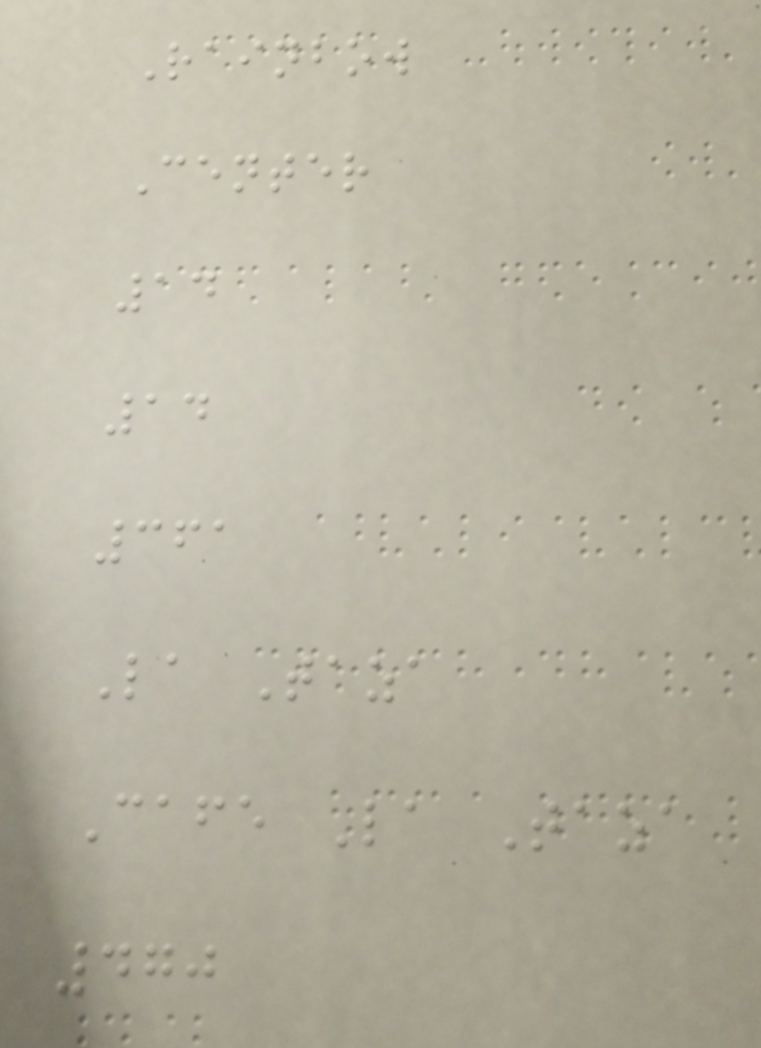Rainbow
Center
14
14
361
La Taza
Cafe La Taza
470
